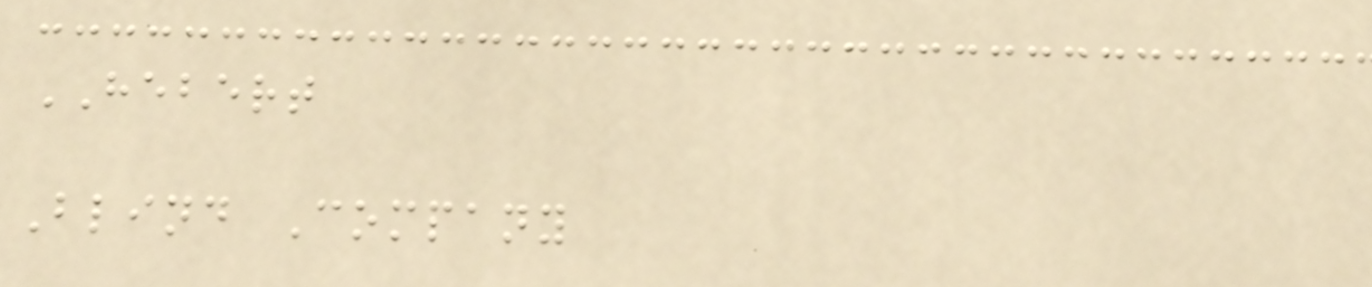HEBERT
Blind Company
